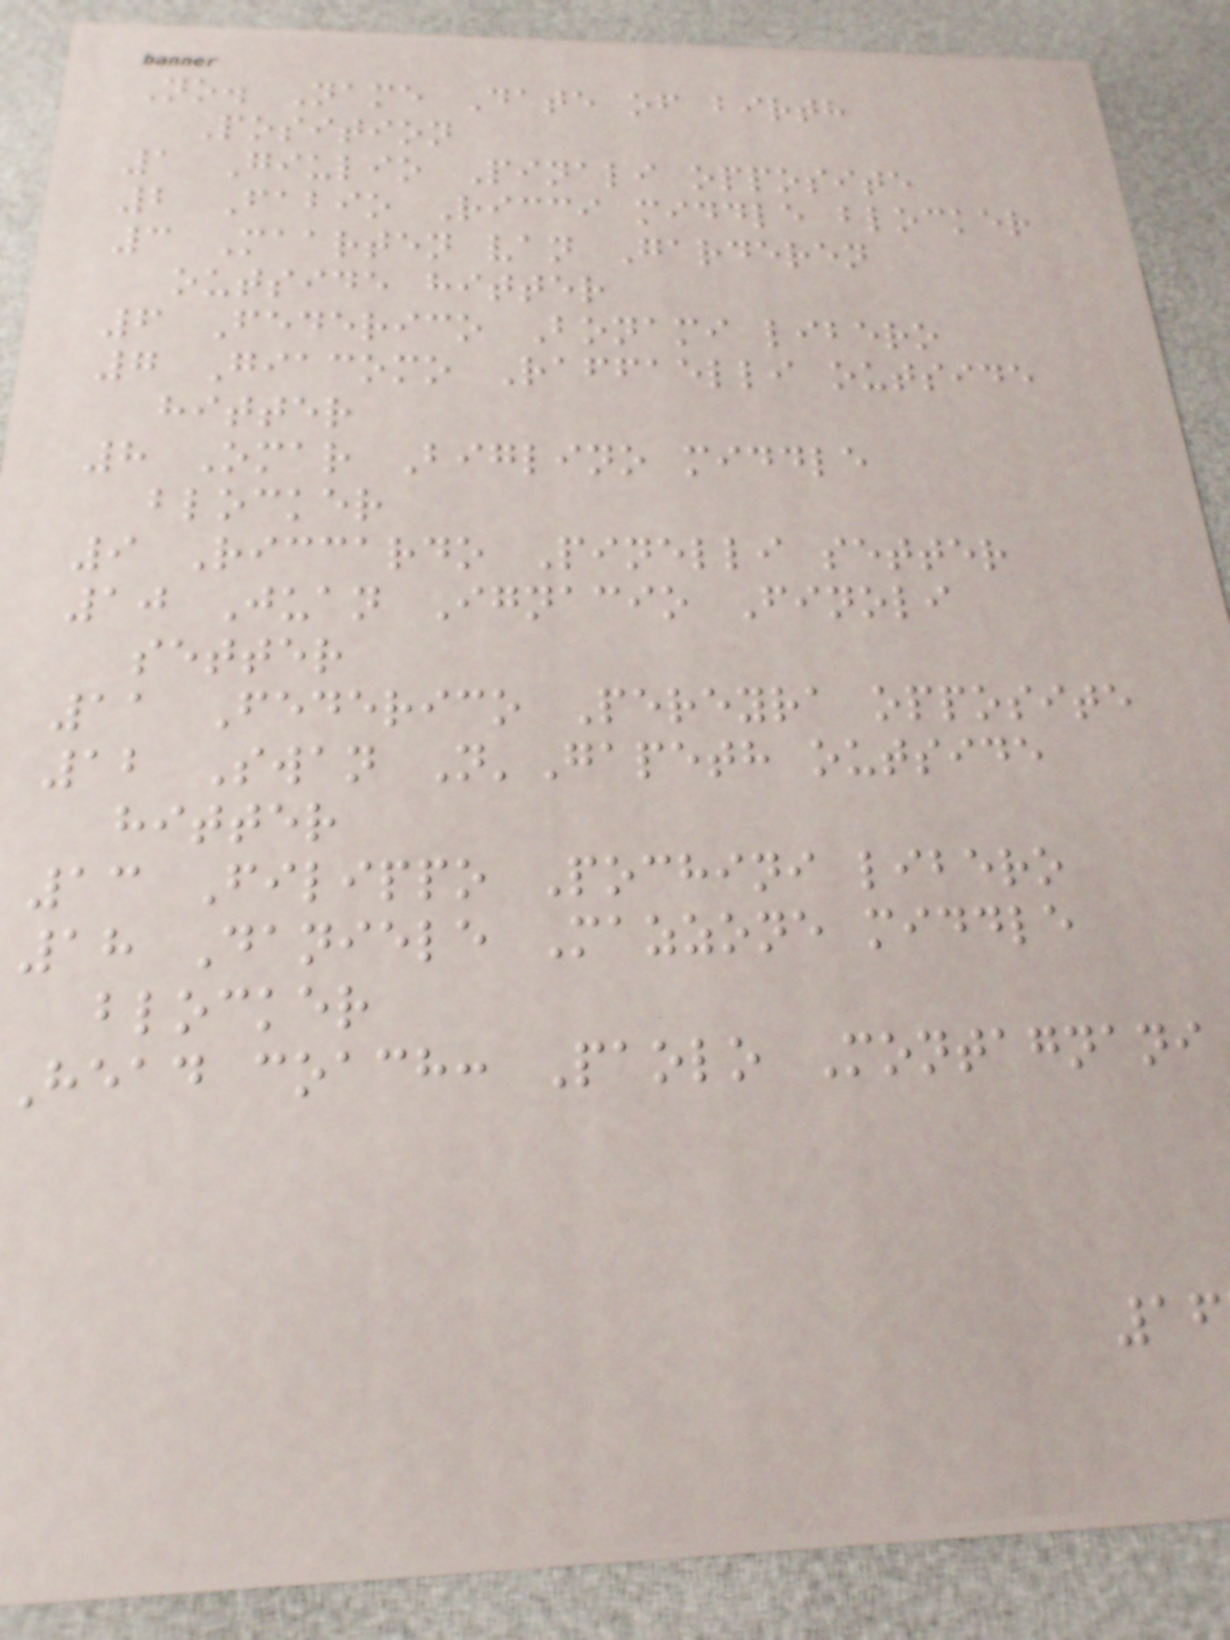No. Name Date of birth
Position
1 Giulio Pinali opposite
2 Fabio Ricci middle blocker
3 Maarten van Garderen
outside hitter
6 Federico Bonami libero
7 Giacomo Raffaelli outside
hitter
8 Omar Biglino middle
blocker
9 Riccardo Pinelli setter
10 Juan Ignacio Finoli
setter
11 Federico Pereyra opposite
12 Swan N'Gapeth outside
hitter
13 Filippo Pochini libero
18 Daniele Mazzone middle
blocker
Head coach: Paolo Montagnani
